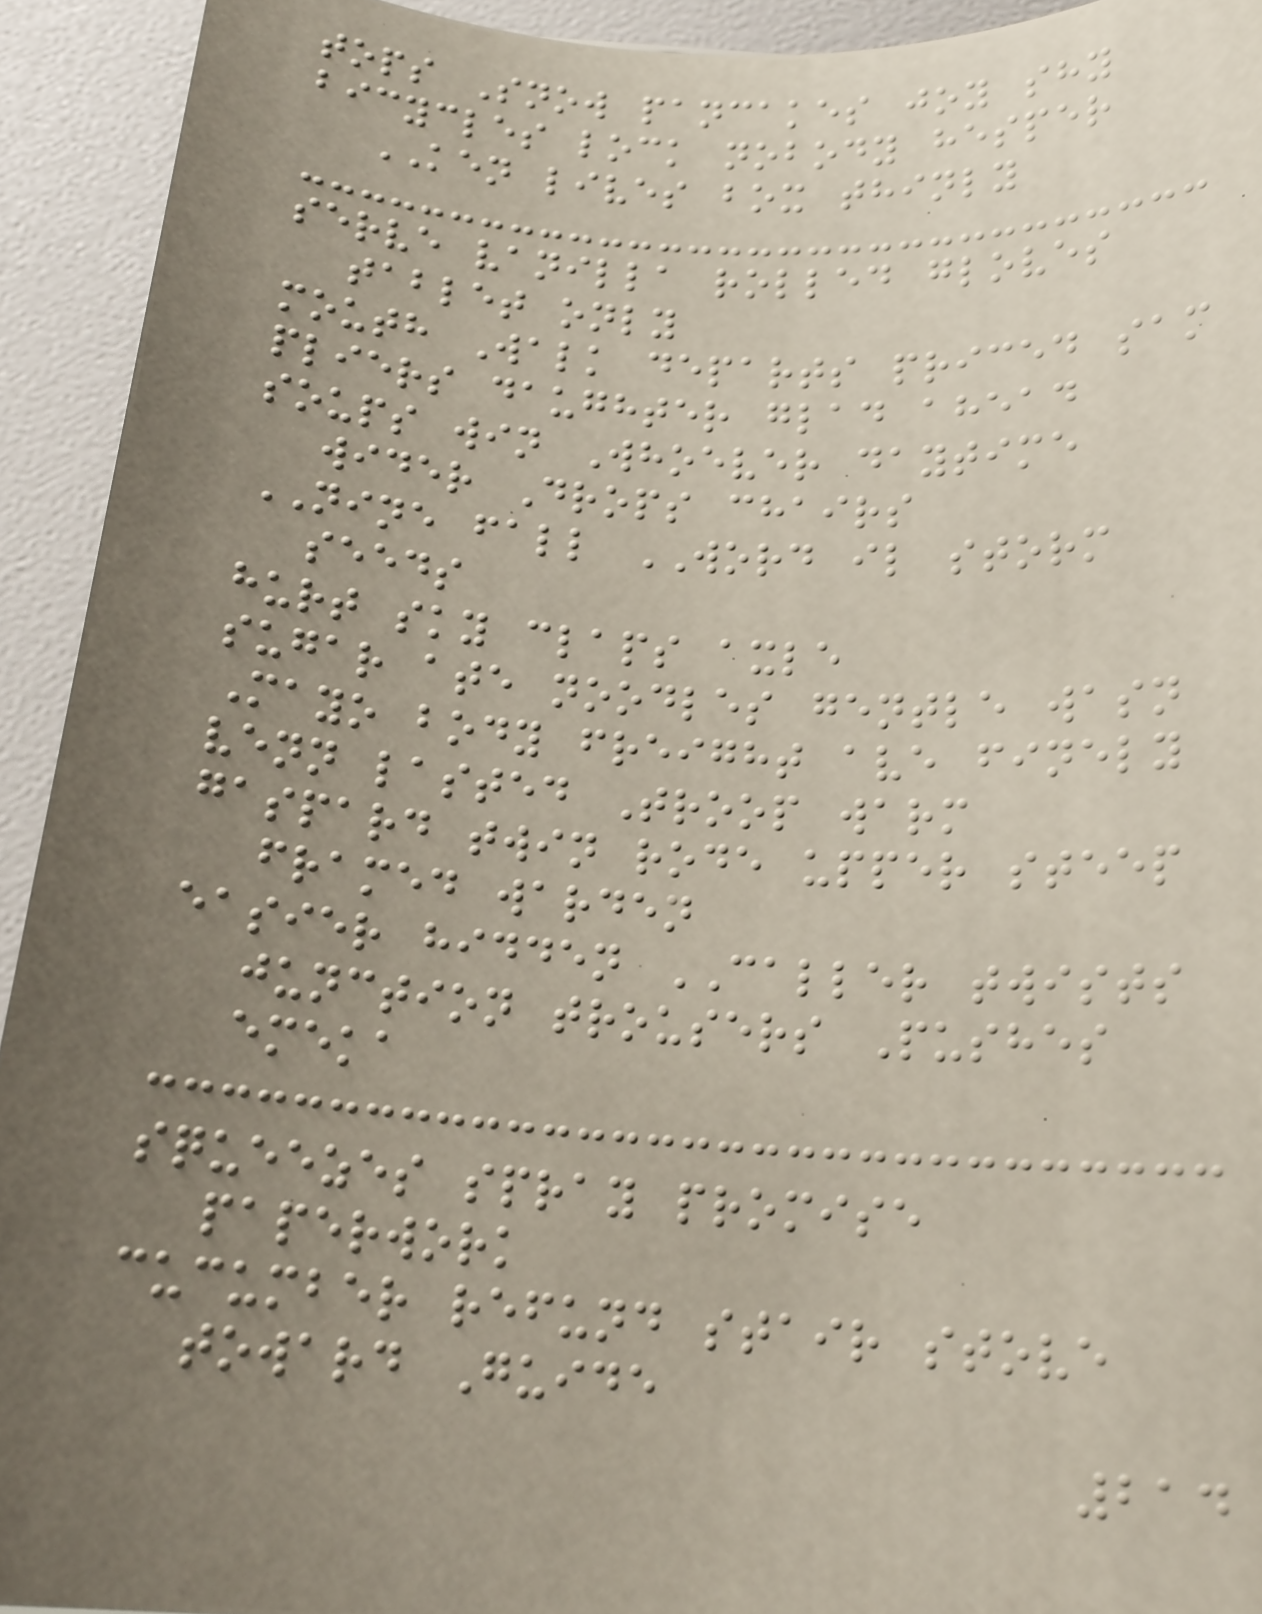tops Snow pancakes joy shy
bicycles lock nobody hesper
KEN lives box thinly
serve vanilla rolled gloves
tablet only
mouth Walk departs priced sam
pliers daughter glad ahead
soups win Whoever daytime
wider Drops chairs
NINE fall WORD il storm
seeds
hurt sky claps axle
sugar ate noodles gentle wasn
Mayo body freight ave finely
venn lasted Troop warm
gaspard twin rode upper steep
framed warden
easier hidden CALLER twists
junction trousers Pushes
emeka
squeezes spray promise
paperwork
cucumber refund stair stove
toward Guide
214
